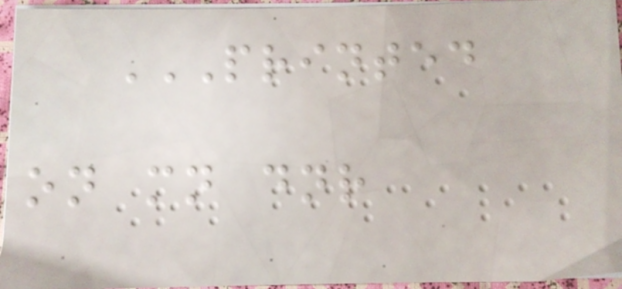PRINTED
ON MN DNR
